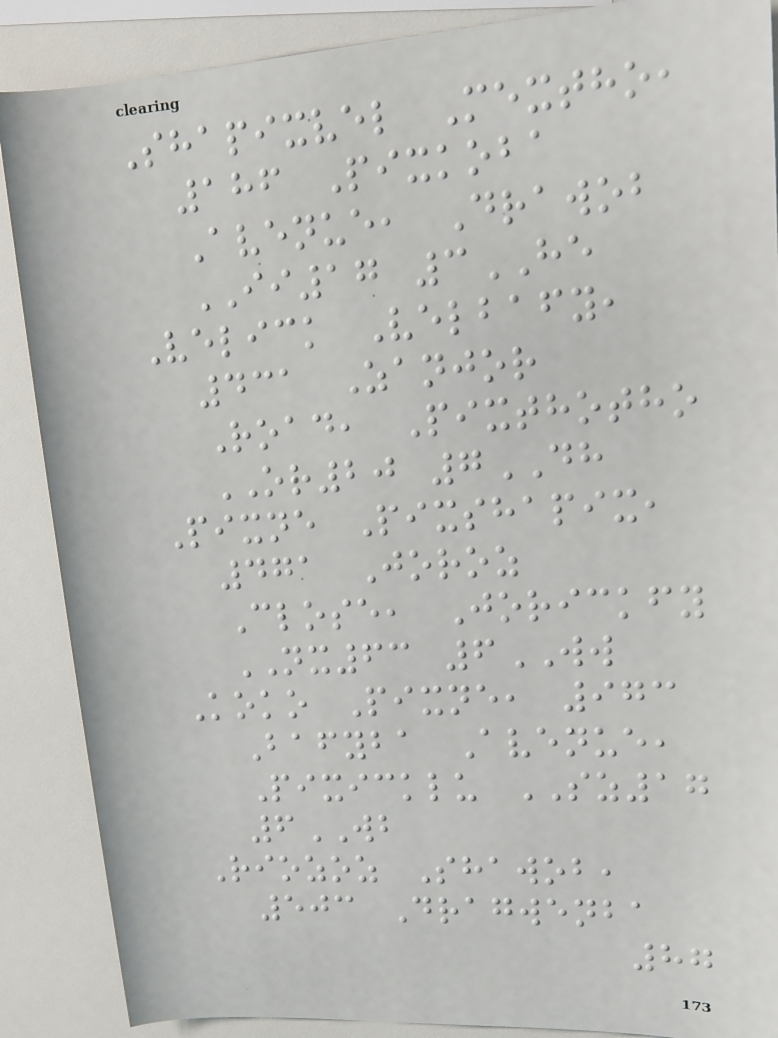Shapixvel Mextho,
186 Pixkoba
Avenue, Drawob
II17 3HE
Velick Velbafy,
431 Zanjor
Road, Pixthotho
OR20 7DH
Pixne Pixshapix,
471 Joroz
Close, Jorickfy
NX63 6WW
Koko Pixne, 973
Bafyba Avenue,
Pixicklu SZ17
6WB
Riozoz Shawob,
503 Dragwenba
87
